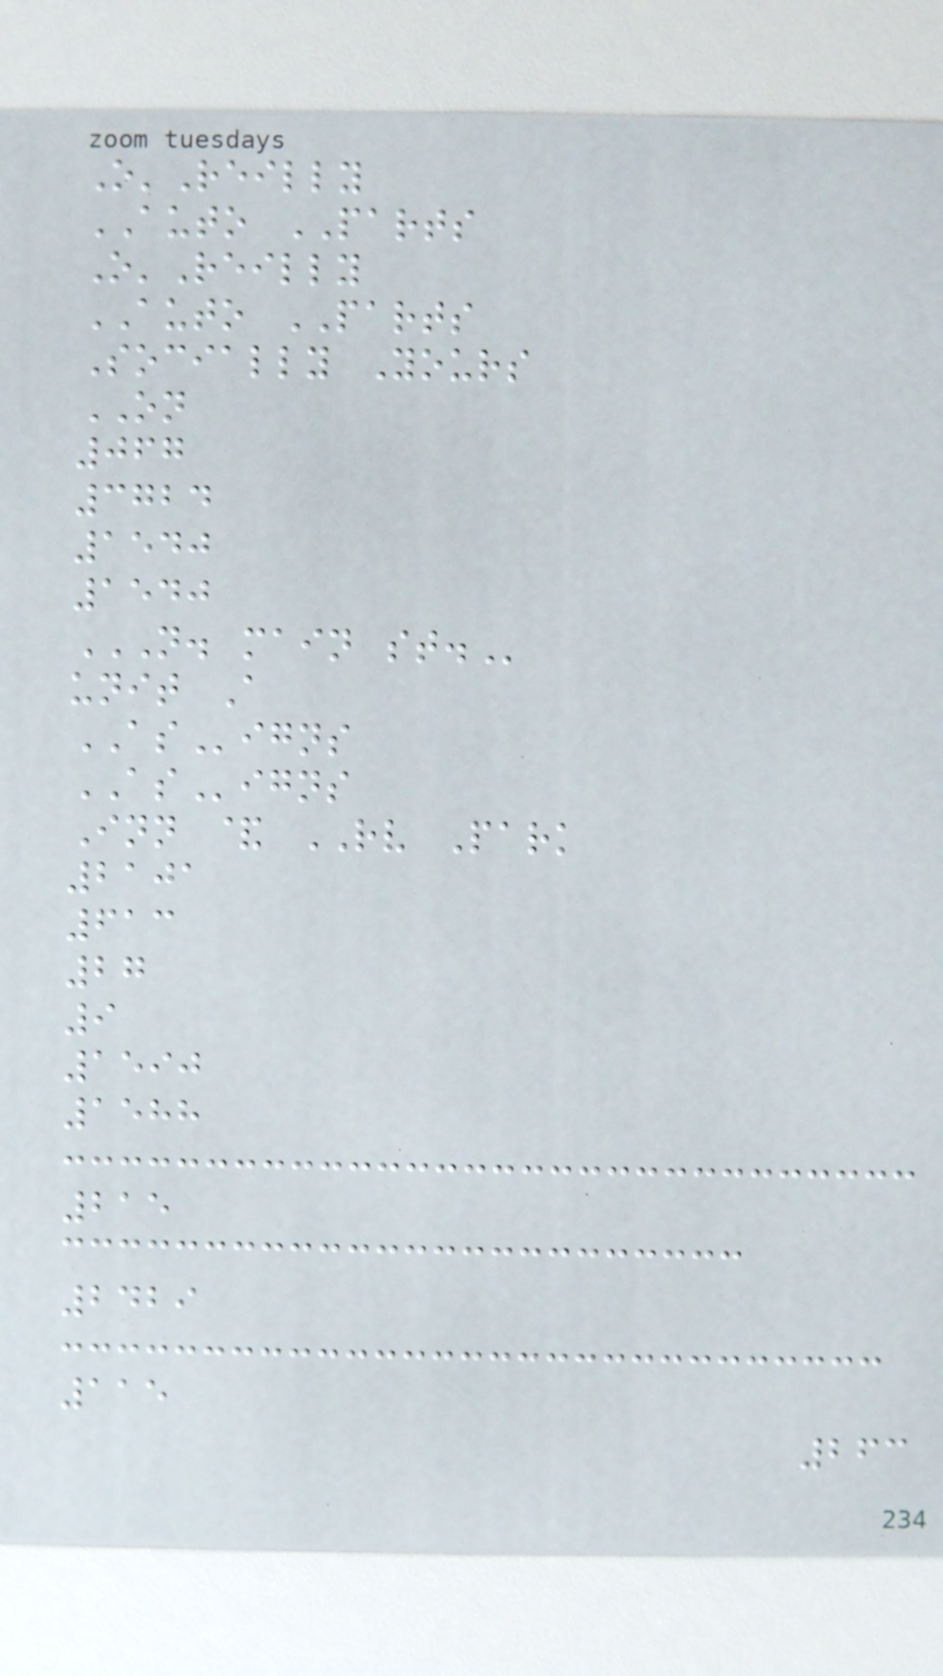O'Reilly
AUTO PARTS
O'Reilly
AUTO PARTS
Socially Yours
ON
067
3724
1540
1540
N. MAIN ST.
unit A
ASigns
ASigns
Inn & RV Park
2101
613
27
9
1590
1588
215
2429
115
263
